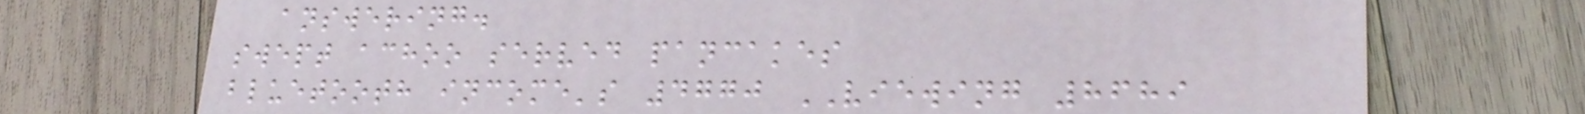answering.
swept achoo served pancakes
bluetooth income's 4770 VIEWING 8689
